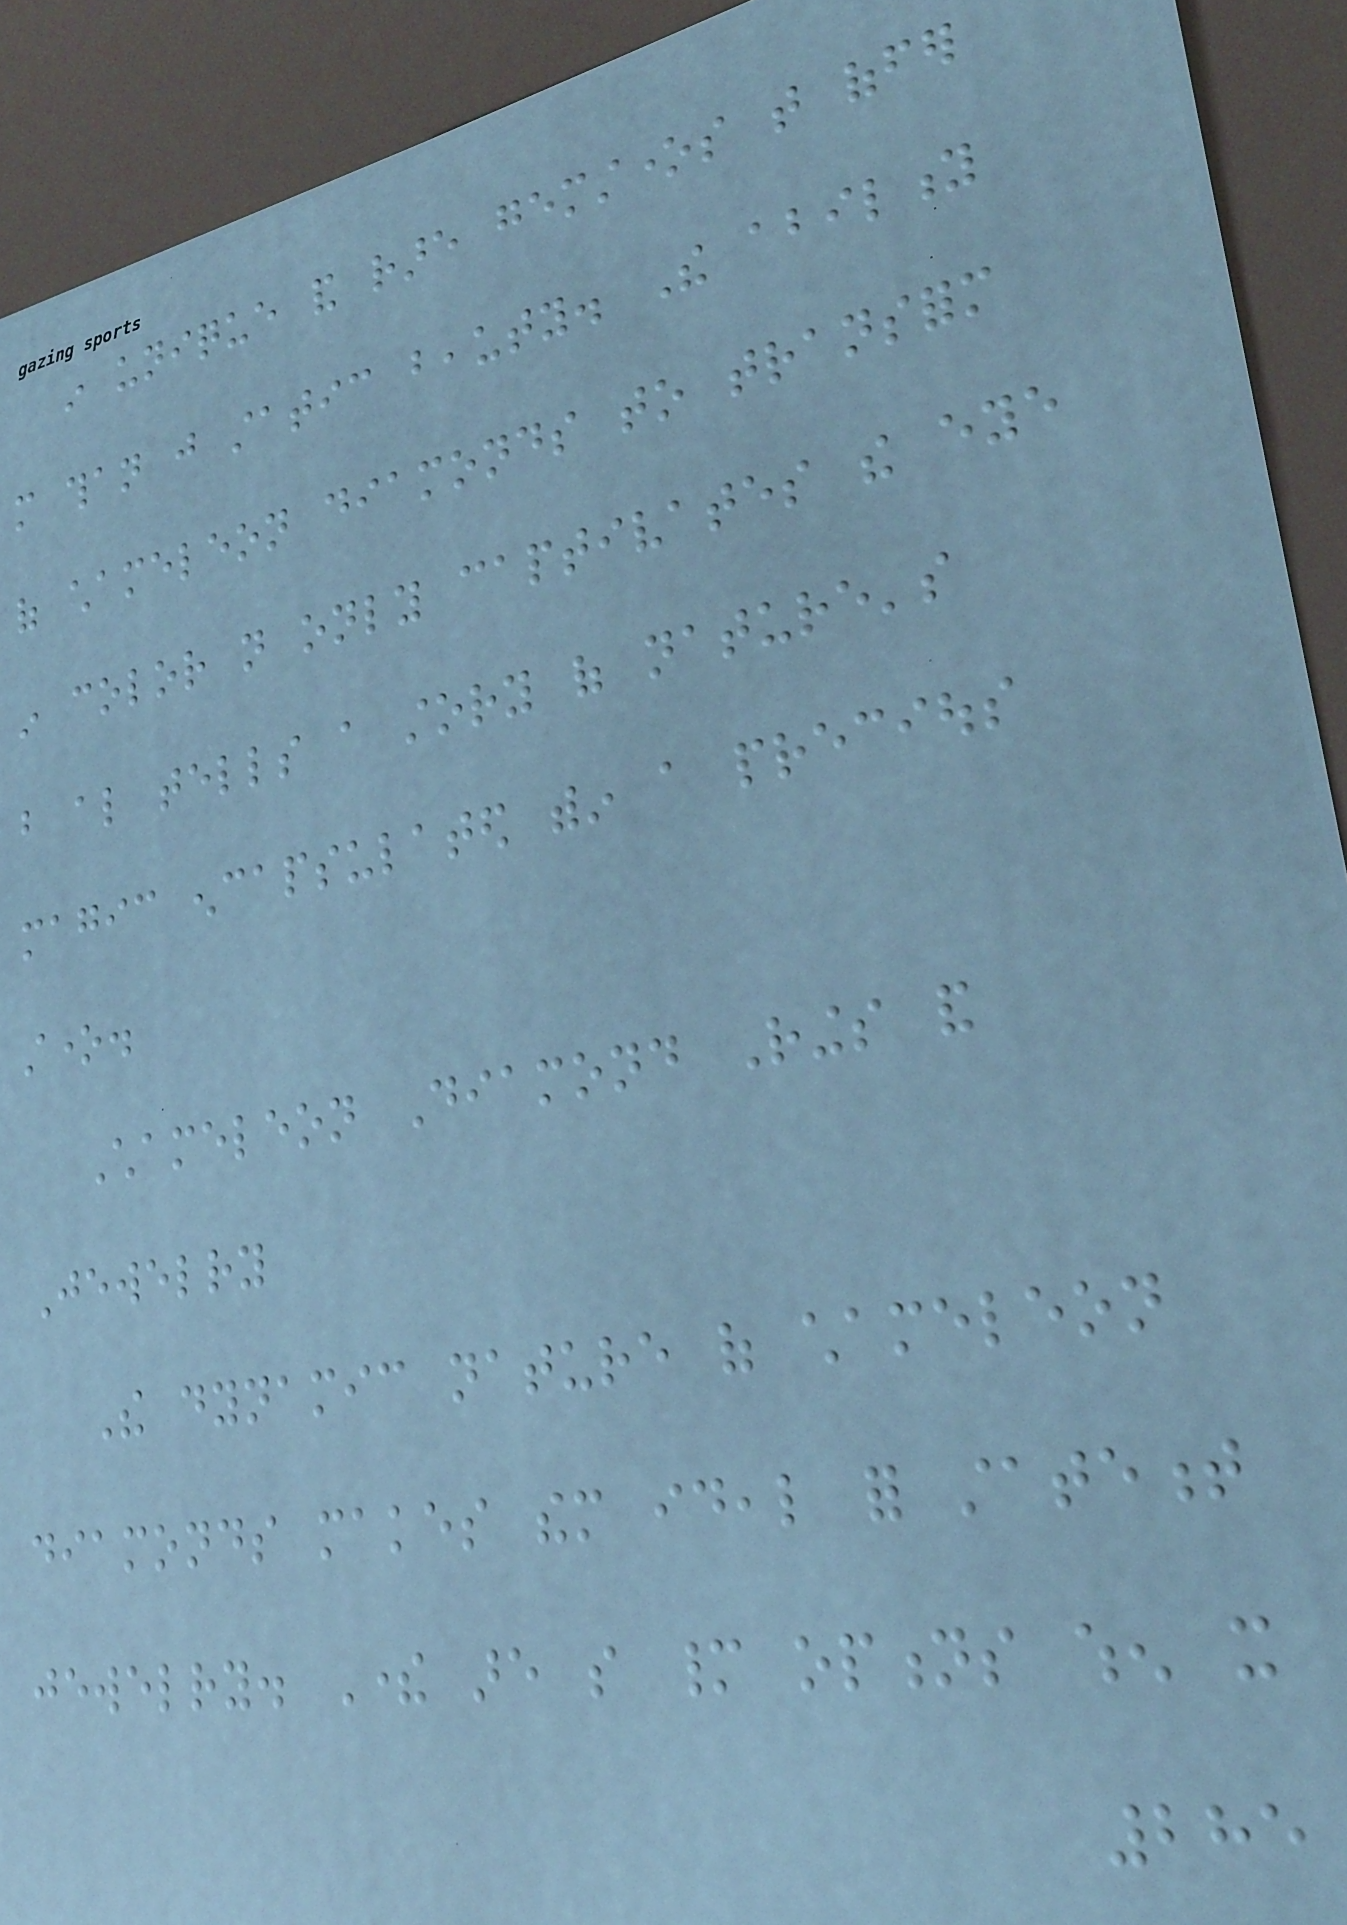in unique and rare gemstones that offer
more than just static beauty. The ability
of chameleon diamonds to transform
in color not only captivates the eye
but also tells a story of nature's
magic encapsulated within a precious
stone.
Chameleon Diamond Rings and
Jewelry
The dynamic nature of chameleon
diamonds makes them ideal for statement
jewelry. There are so many options when it
285
